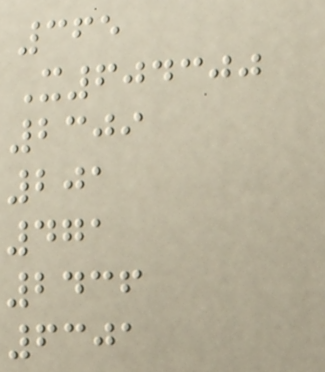365
X604300
2309
201
471
2436
6301
